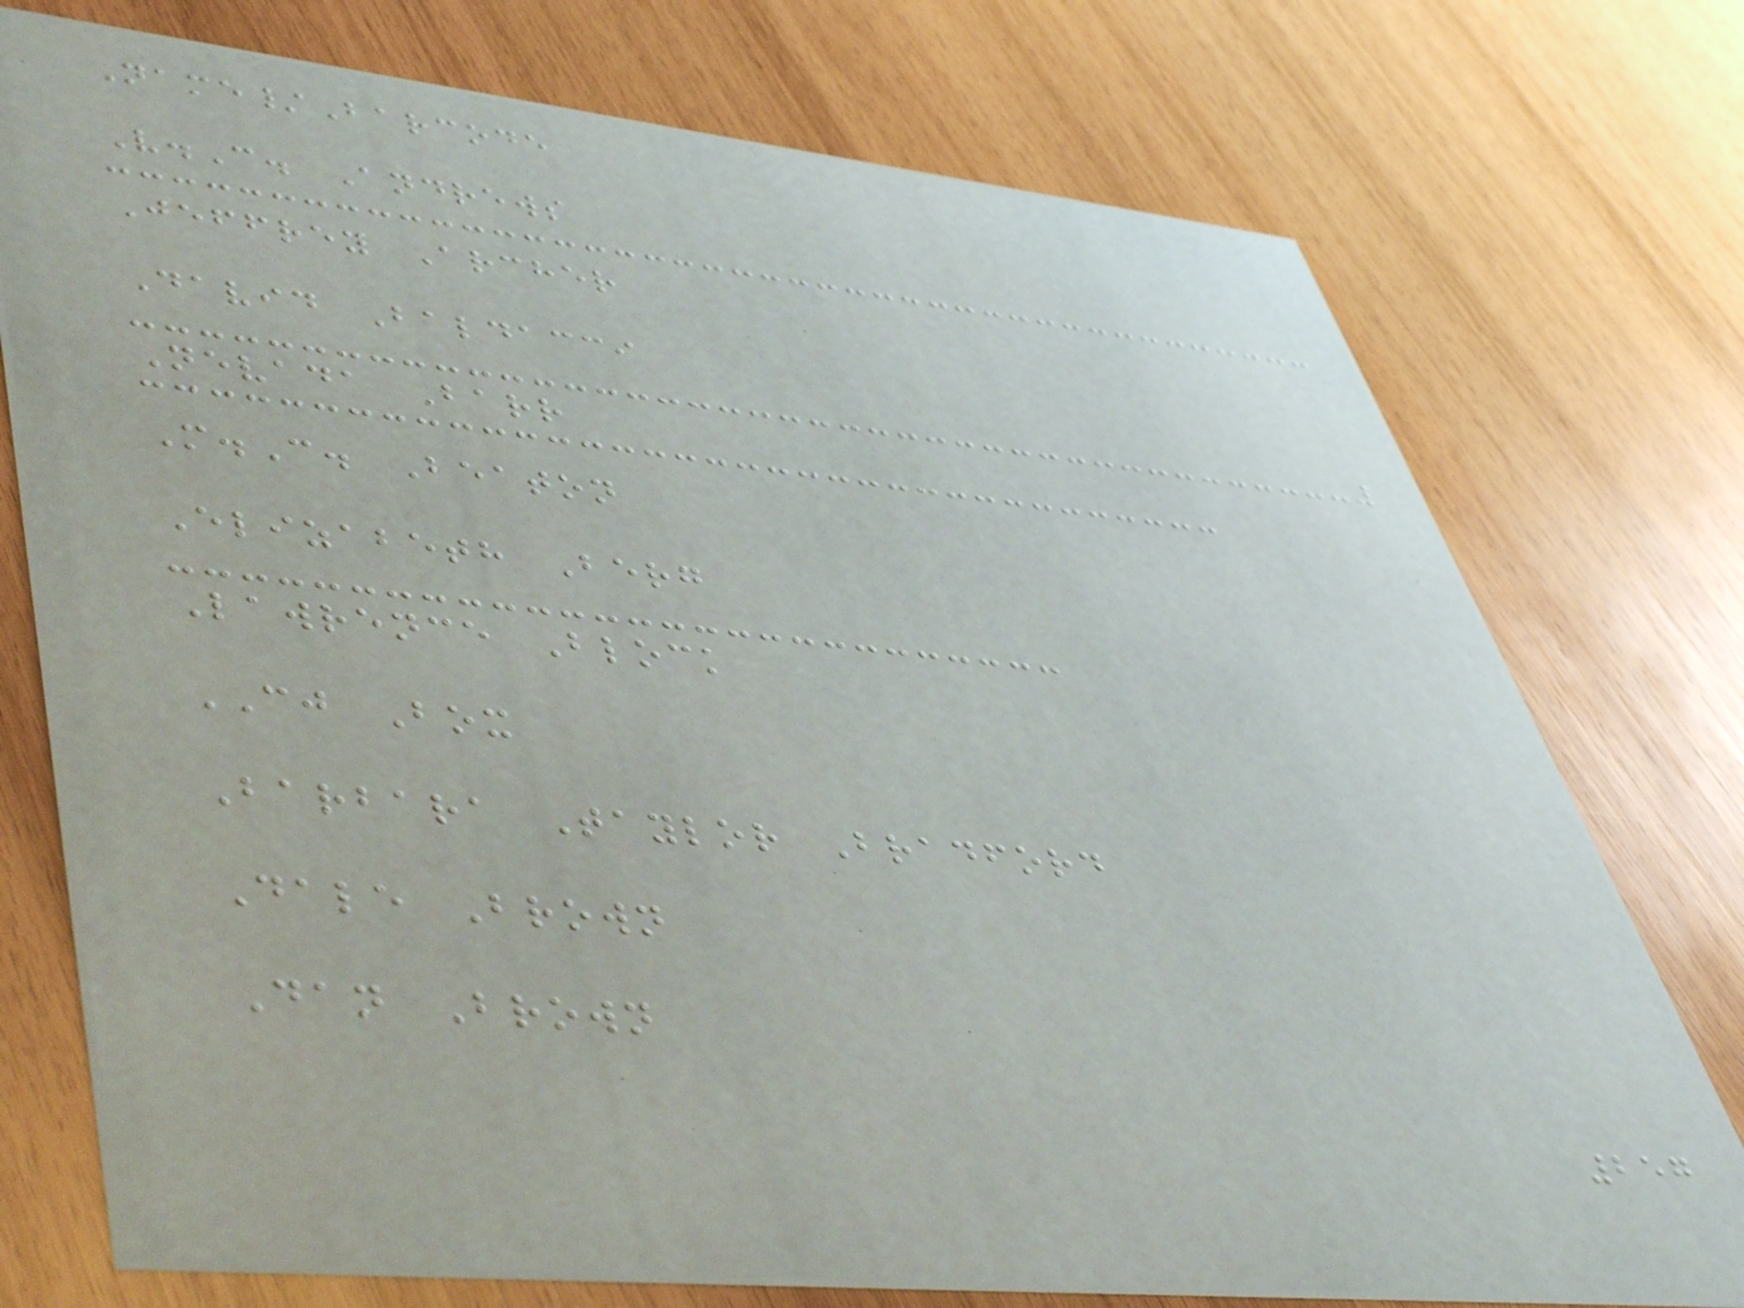Name/Barcode
V.C. Andrews
Jeffrey Archer
David Baldacci
Nevada Barr
M.C. Beaton
Elizabeth Berg
Lawrence Block
CJ Box
Barbara Taylor Bradford
Dale Brown
Dan Brown
257
